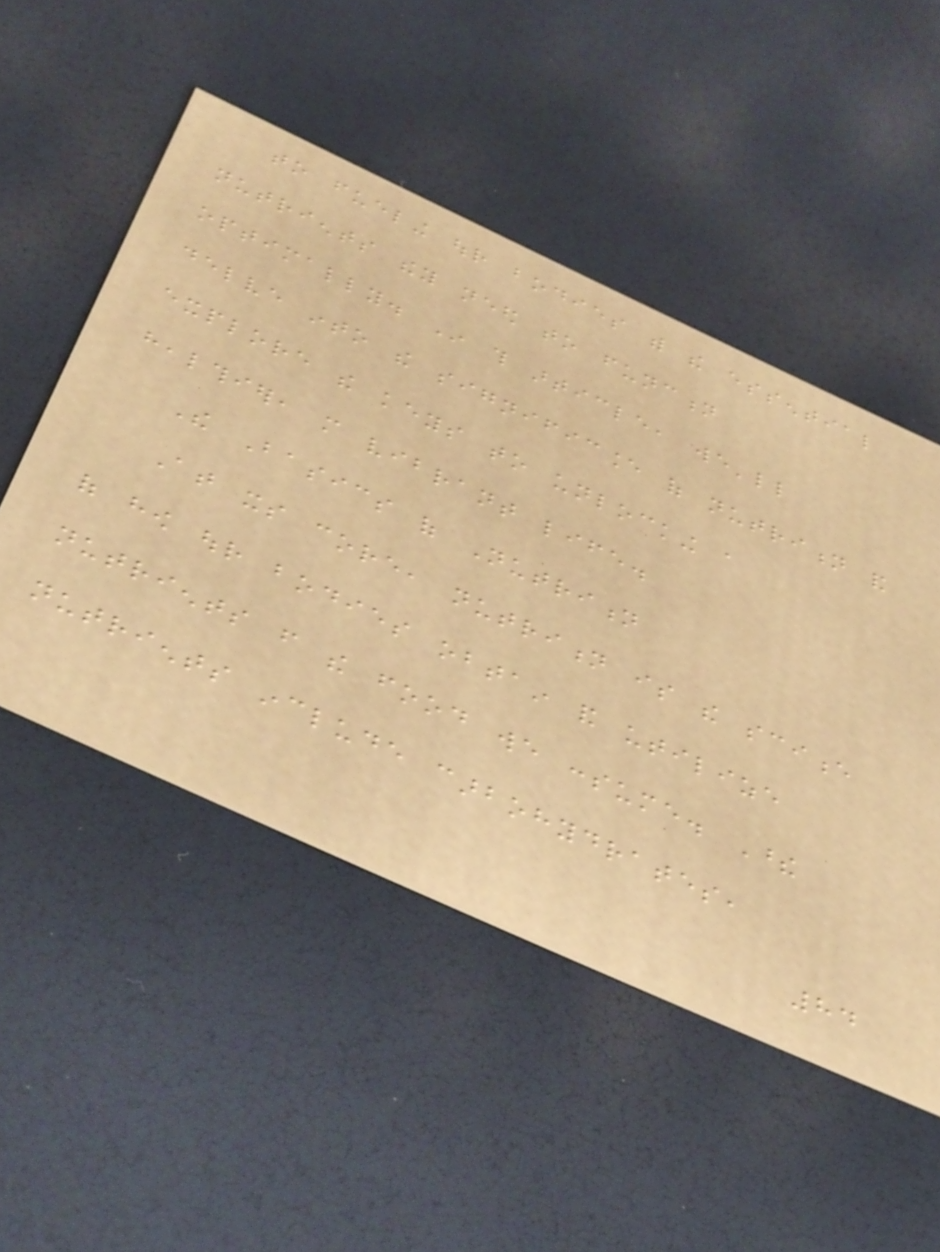to fueling our bodies with the essential
nutrients they need to function
optimally. In this article, we'll
delve into the significance of nutrition and
explore the keys to unlocking a
healthier, more vibrant life.
The Basics of Nutrition
At its core, nutrition is the science
of how our bodies obtain and utilize
nutrients from the food we consume. These
nutrients include carbohydrates,
84
